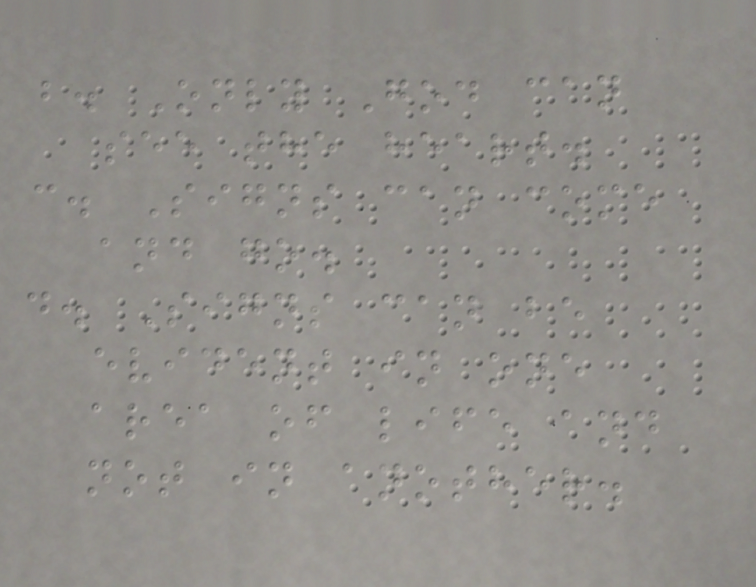b. Only God can
see the heart.
c. Signs can come
and go.
d. Signs can be
evident in one
area of life and
not in another.
